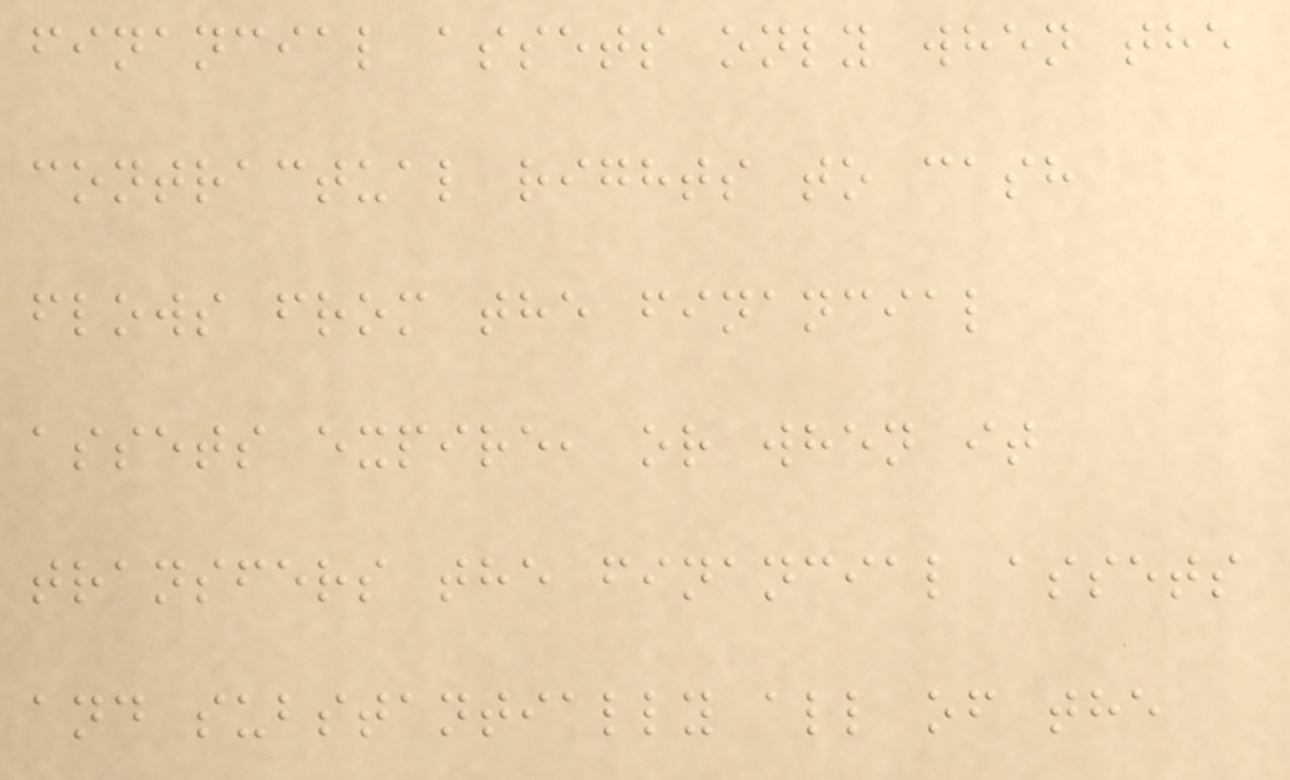financial assets only when the
contractual rights to cash
flows from the financial
assets expire, or when it
transfers the financial assets
and substantially all of the
